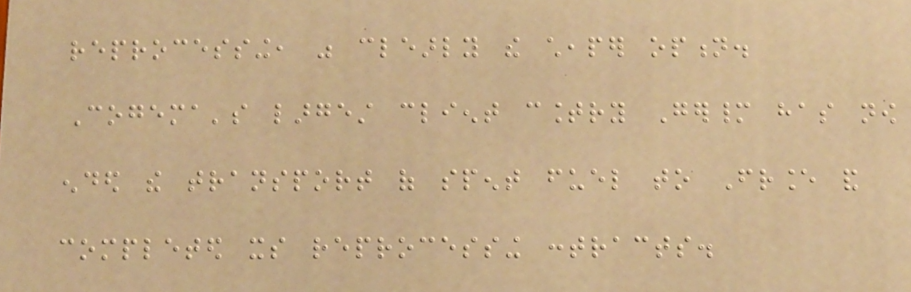reprocessing, was clearly the cheaper option.
Cogema's largest client country Germany has now
ended the transport of spent fuel to France and
completed its reprocessing contracts.
